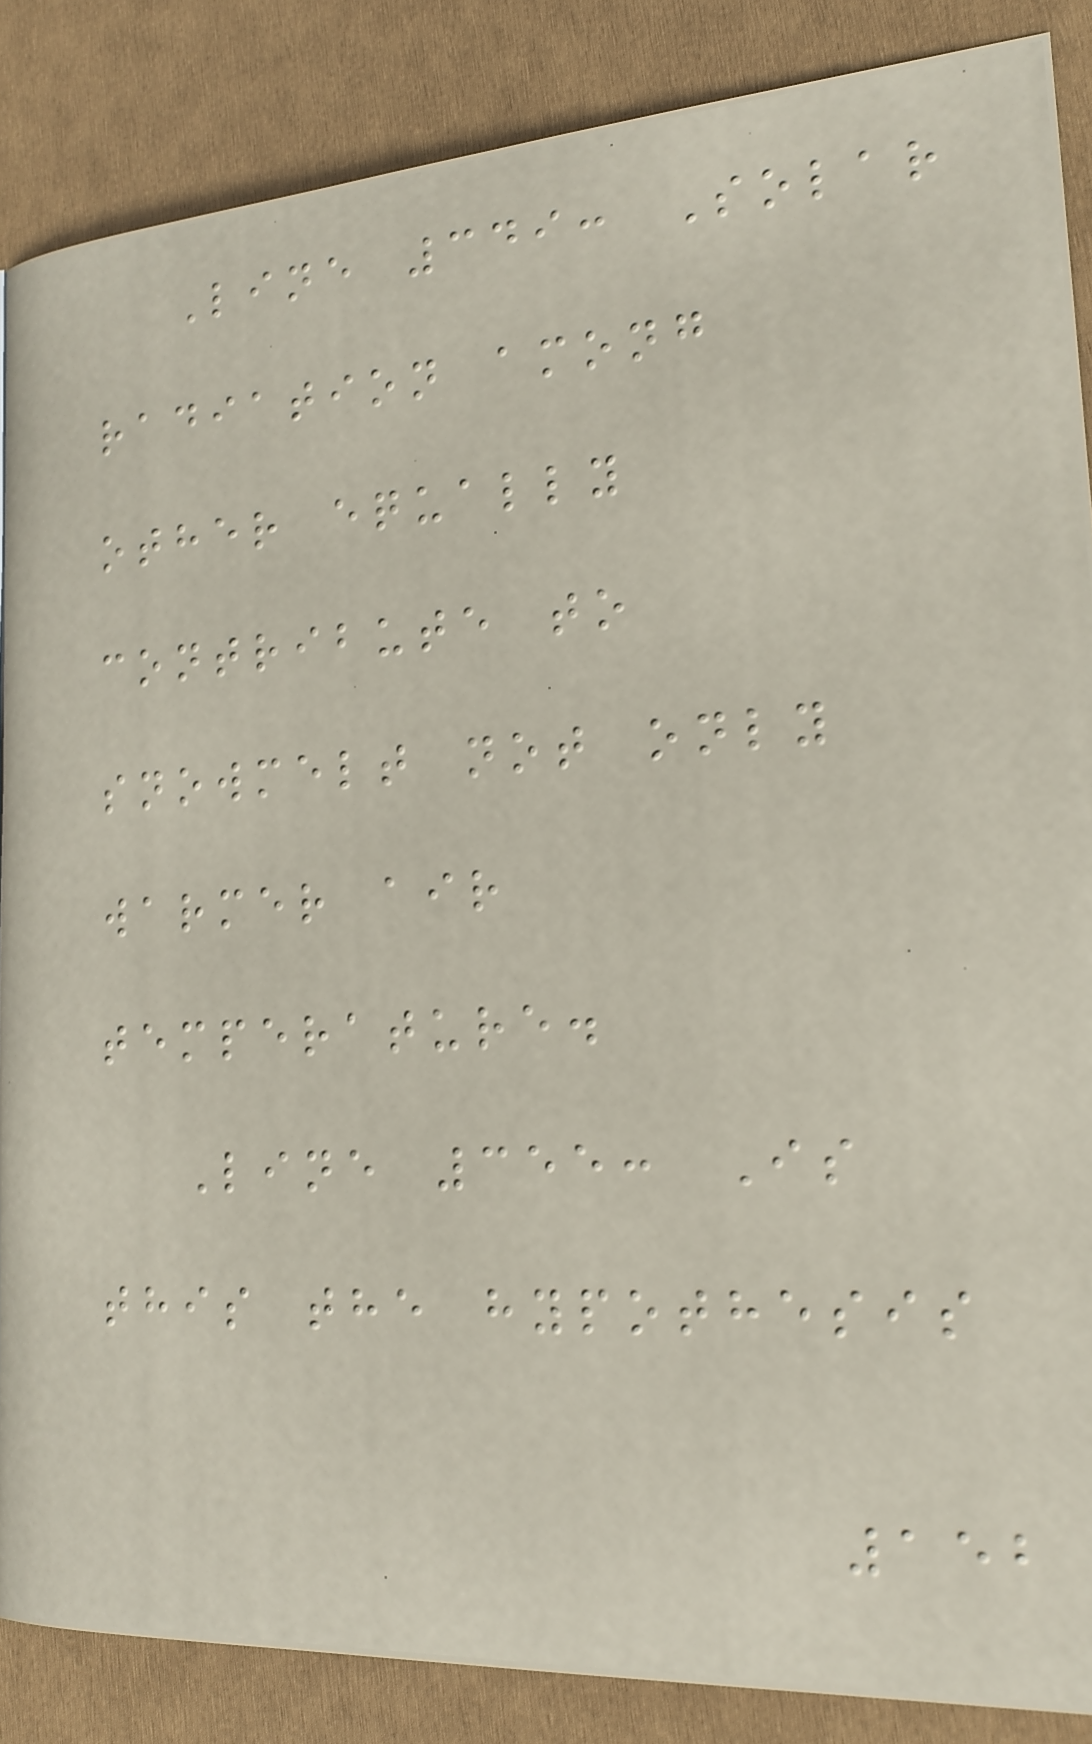Line 349: Solar
radiation among
other equally
contribute to
snowmelt not only
warmer air
temperature.
Line 355: Is
this the hypothesis
152
